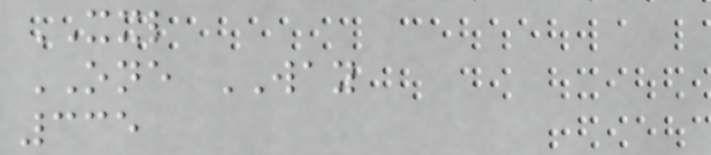XXL
ONE WAY
335
